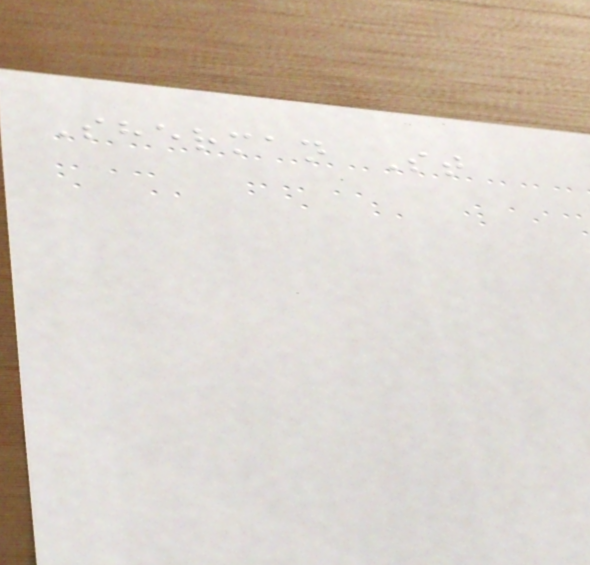Sherman St
